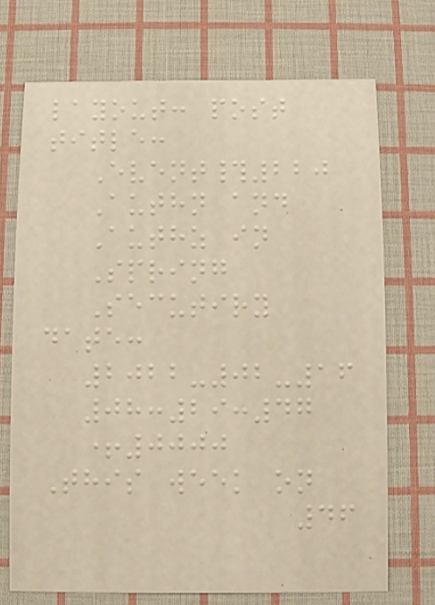layout: post
title:
Event#220
Authn and
Authz in
Spring
Secutiry
date:
2022-02-16
08:29:47
+0000
This week on
46
